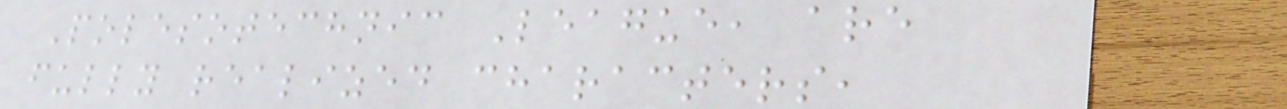Polesotechnic League, are
fully realized characters,
